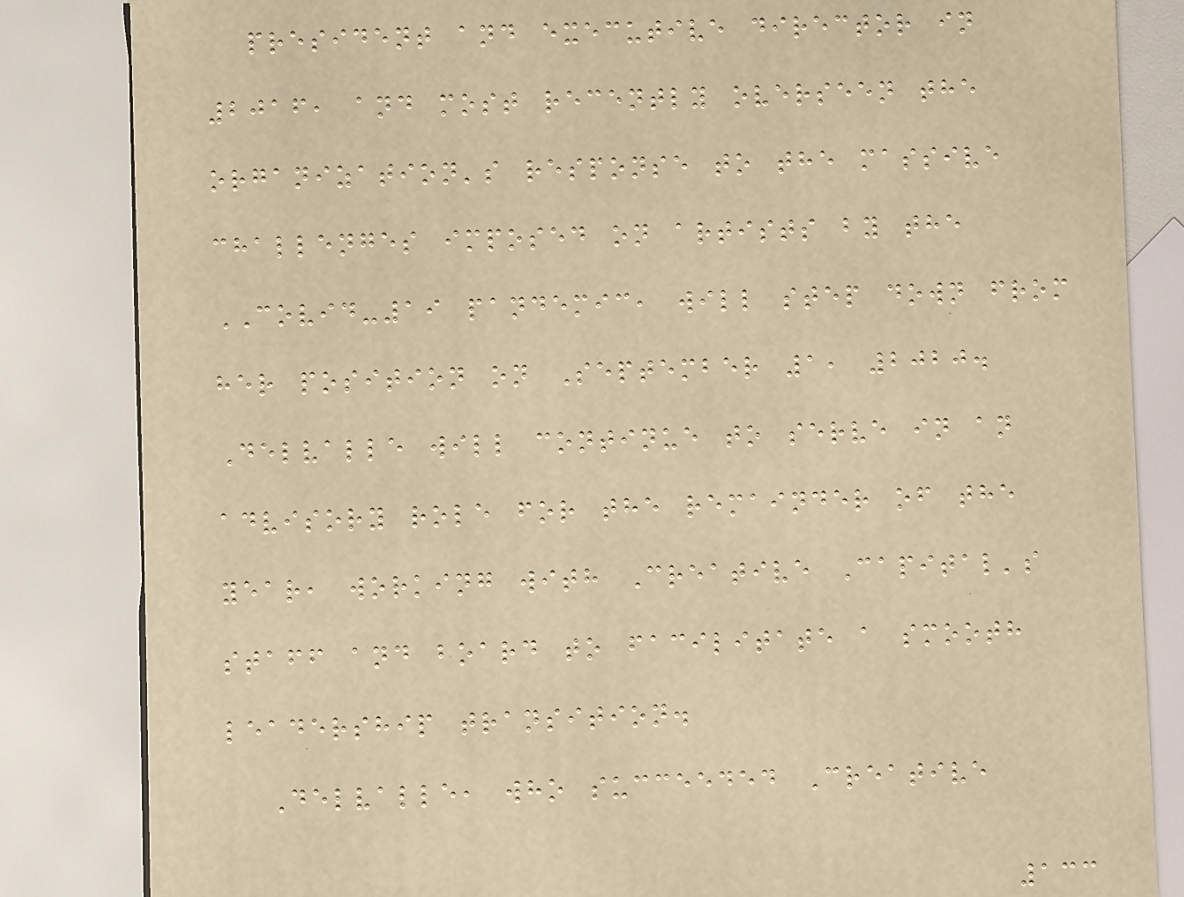president and executive director in
2016, and most recently overseen the
organization's response to the massive
challenges imposed on artists by the
COVID-19 pandemic, will step down from
her position on September 1, 2020.
Delvalle will continue to serve in an
advisory role for the remainder of the
year, working with Creative Capital's
staff and board to facilitate a smooth
leadership transition.
Delvalle, who succeeded Creative
133
